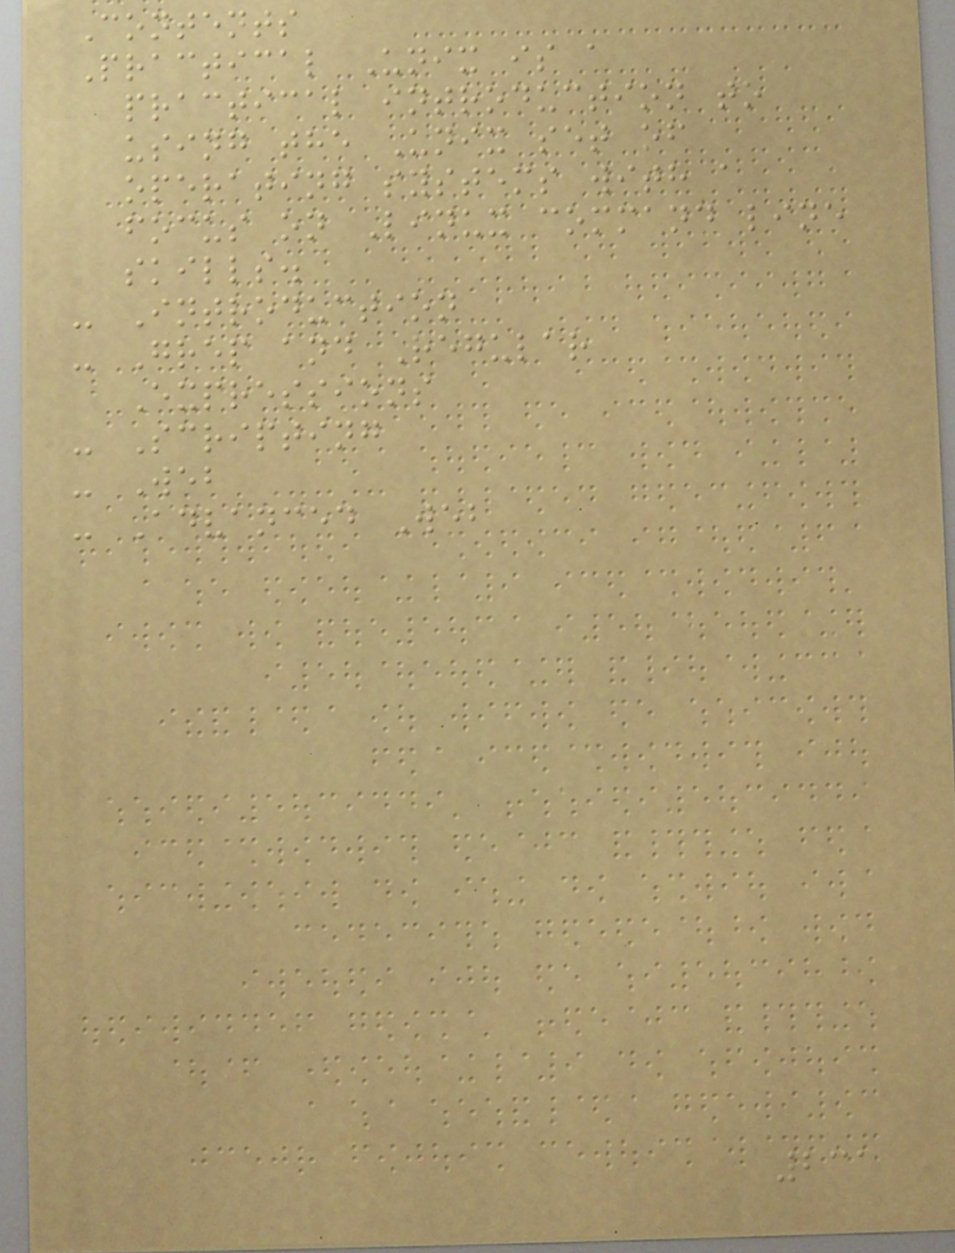Contents
Practical Unix is a
practical introduction to
using the Unix set of
operating systems with a
focus on Linux command line
skills.
- Introduction
- Grep and Regular
Expressions
- Scripting
- Web
- Advanced Web
231
